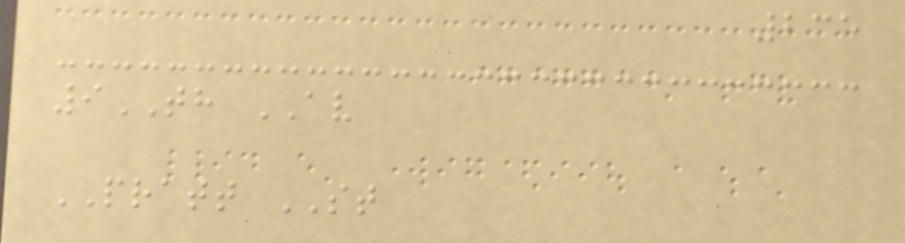235
9TH AV
PRATT ST
